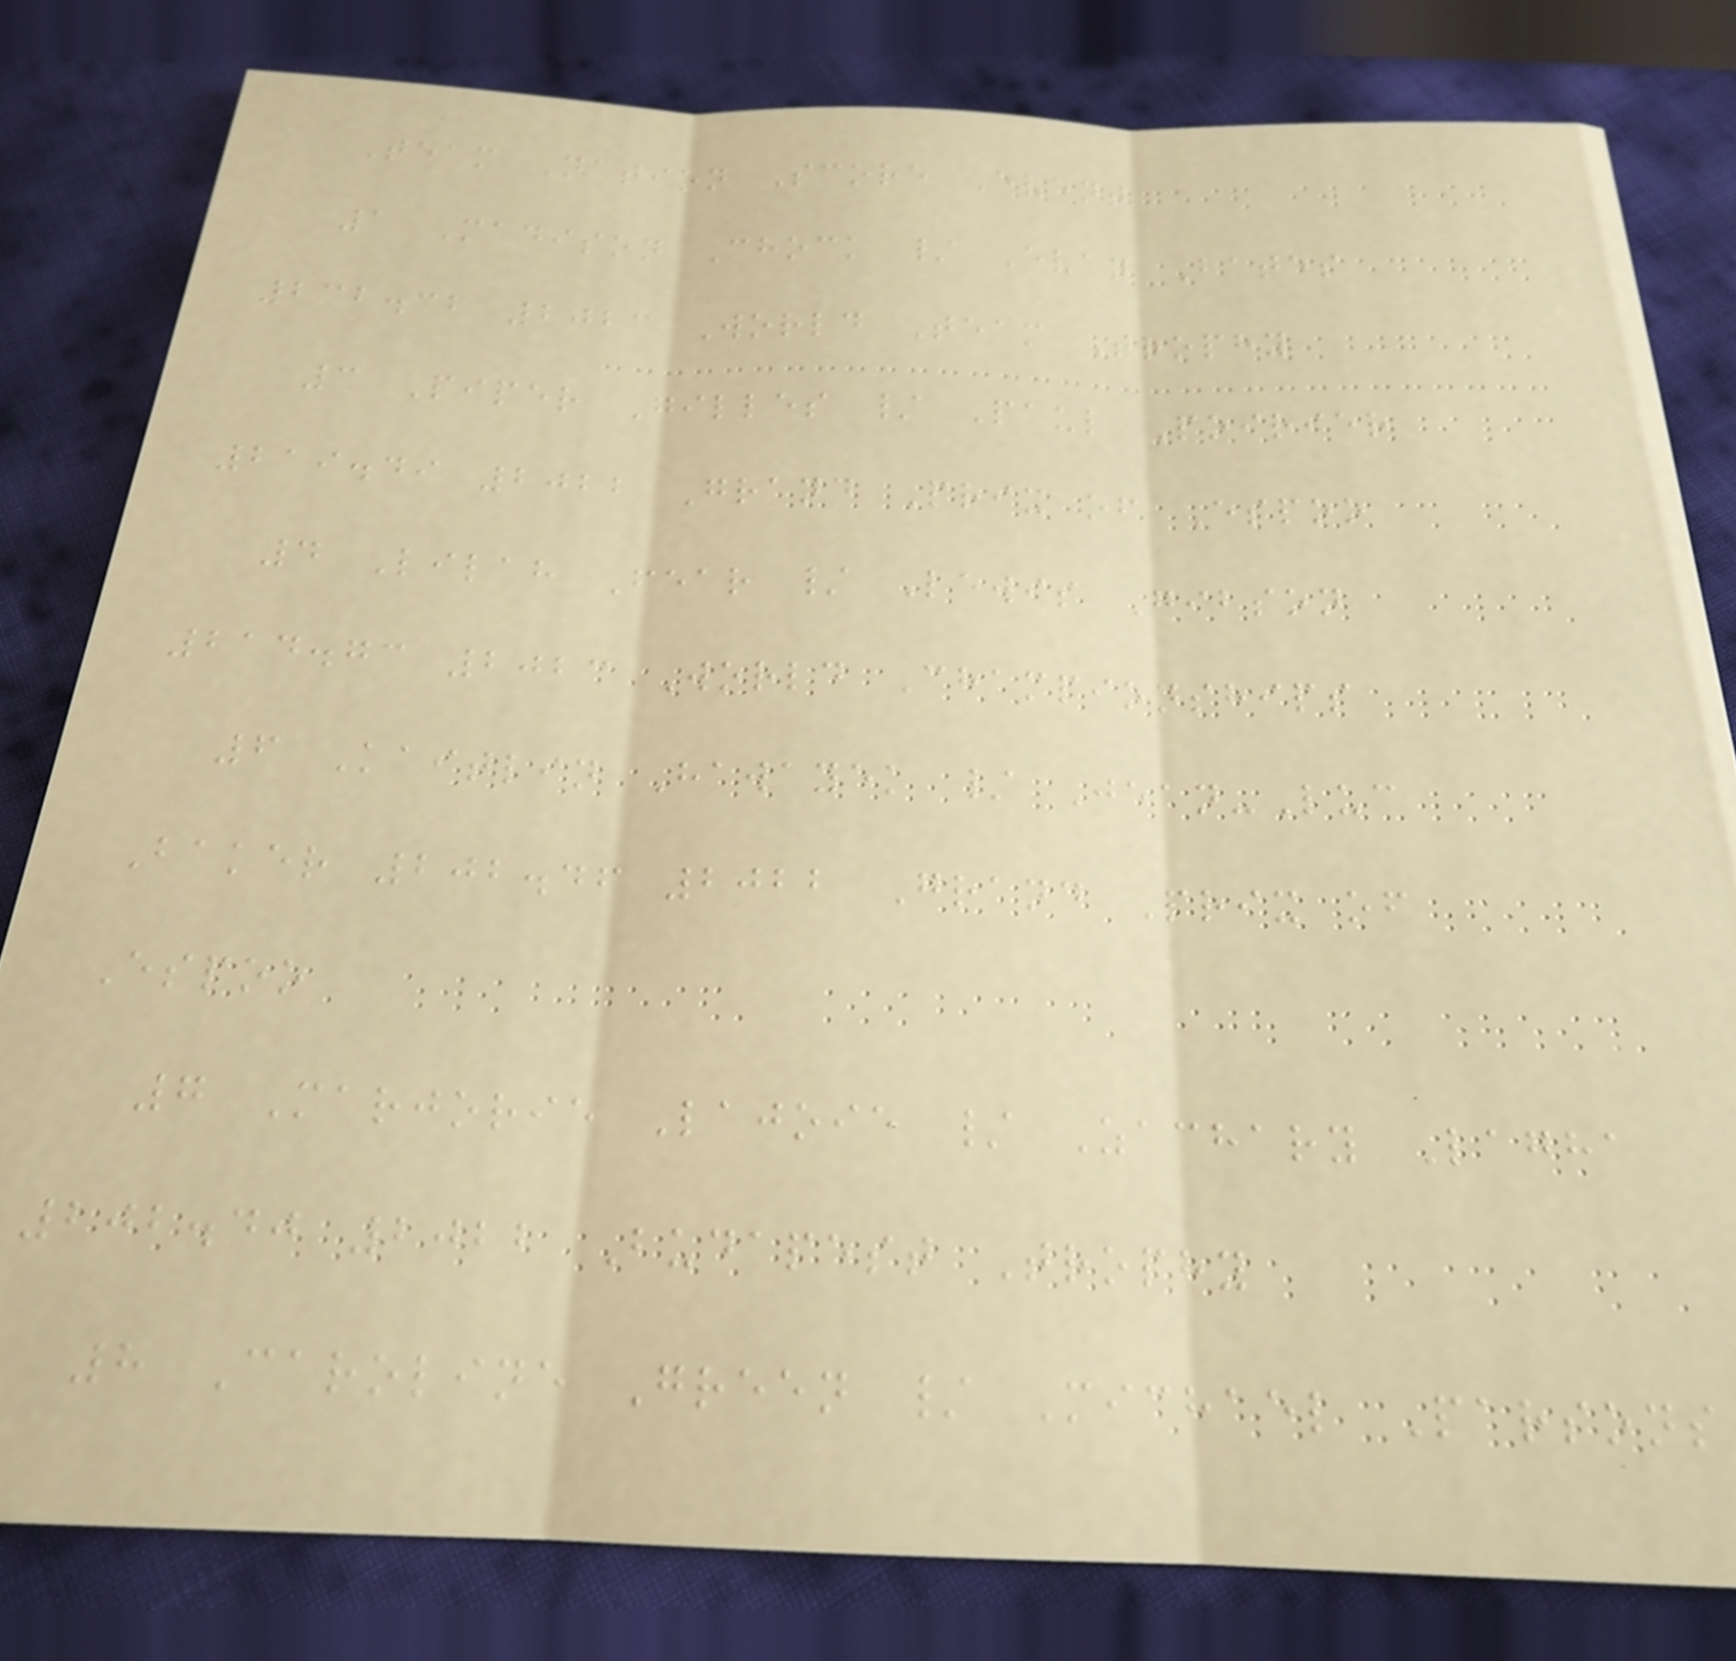Team Nation Score Event
1 Madison Chock / Evan Bates
232.32 2023 World Team Trophy
3 Piper Gilles / Paul Poirier
219.49 2022 Grand Prix of Espoo
4 Lilah Fear / Lewis Gibson
214.73 2023 World Championships
6 Kaitlin Hawayek / Jean-Luc
Baker 202.46 2022 Grand Prix of
Espoo
7 Marjorie Lajoie / Zachary Lagha
202.40 2022 Budapest Trophy
8 Caroline Green / Michael Parsons
